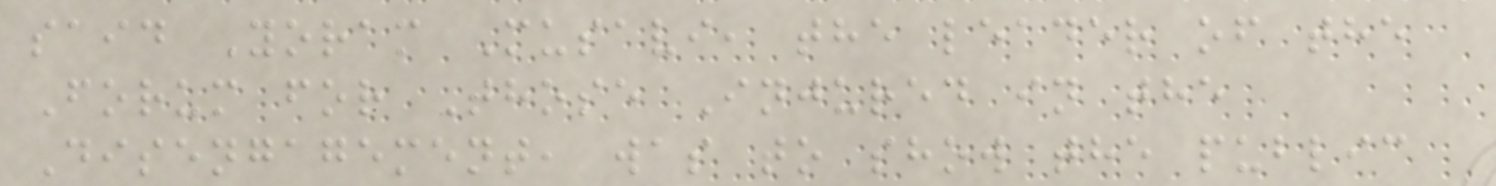said Yoram Musavi, the leader of the
Forum for Those Injured in the
Disengagement, was to show the public
